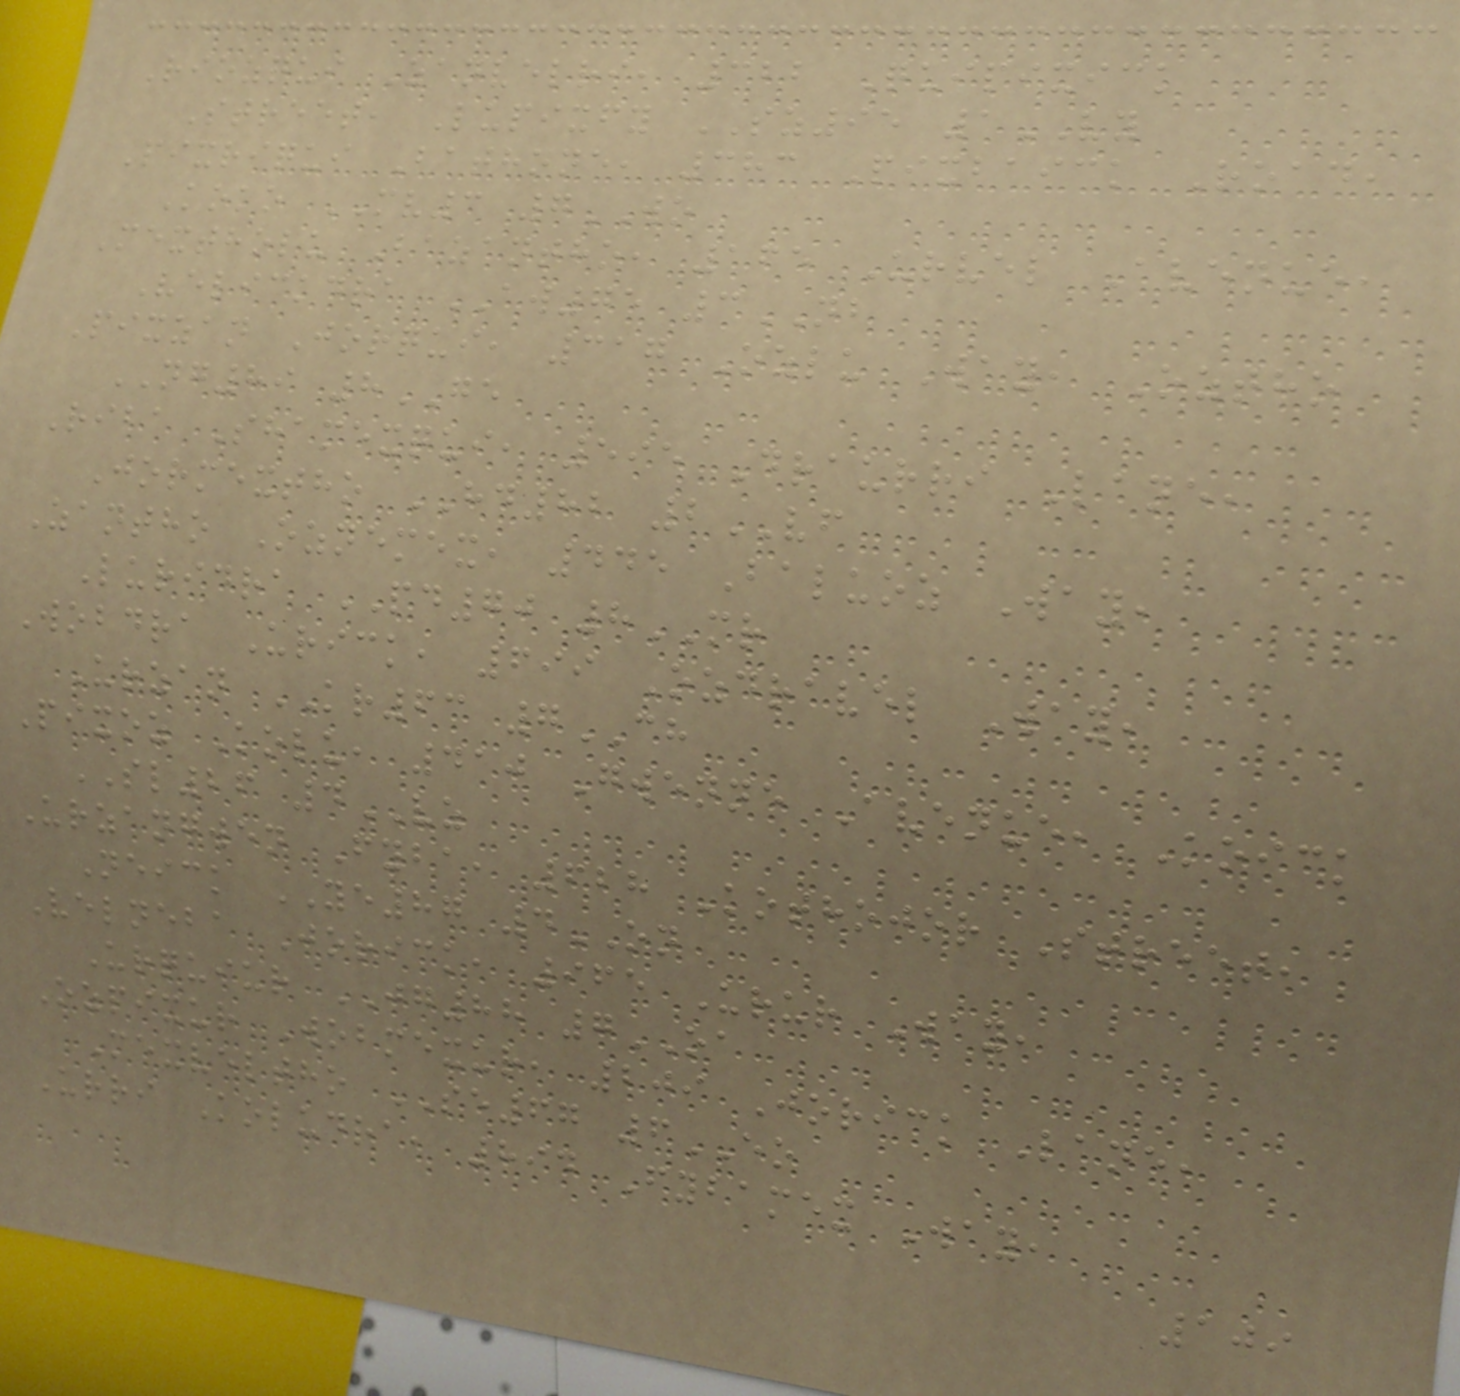Riozqui Zanvelri, 322 Quipixick
Street, Lupixfy SZ95 1VY
Pixriqui Bathone, 383 Pixbaick Road,
Koko MV3 7WO
Mextholu Bazantho, 165 Urvel Avenue,
Velickdra AW75 3NB
Pixzan Jorqui, 317 Ozlu Way, Oztho
NG89 8GE
Riba Shamexqui, 595 Draurri Lane,
Jormextho HD82 2VF
Zantho Oznemex, 445 Baluoz Way,
Luridra PD70 8MR
Wobdra Urick, 699 Ozdravel Way,
Urzan KR63 7CH
Pixoz Kolu, 410 Gwenne Avenue, Koick
SL26 4VZ
Urzangwen Fyba, 628 Kothojor Street,
Neick YE87 4ON
Velneba Jorick, 965 Urur Way,
Urquiur JG88 7OA
Ozpixur Wobmexur, 209 Jorick Lane,
Mexveltho SE67 6EO
Urri Koludra, 894 Fybamex Way,
109
